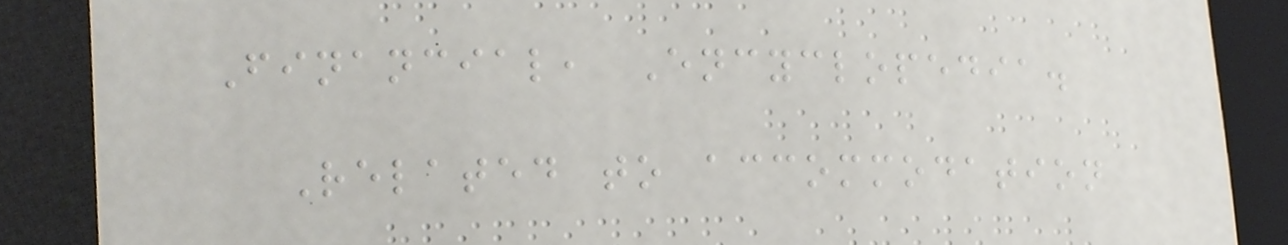Financial, Encyclopedia.
Related to accommodation
